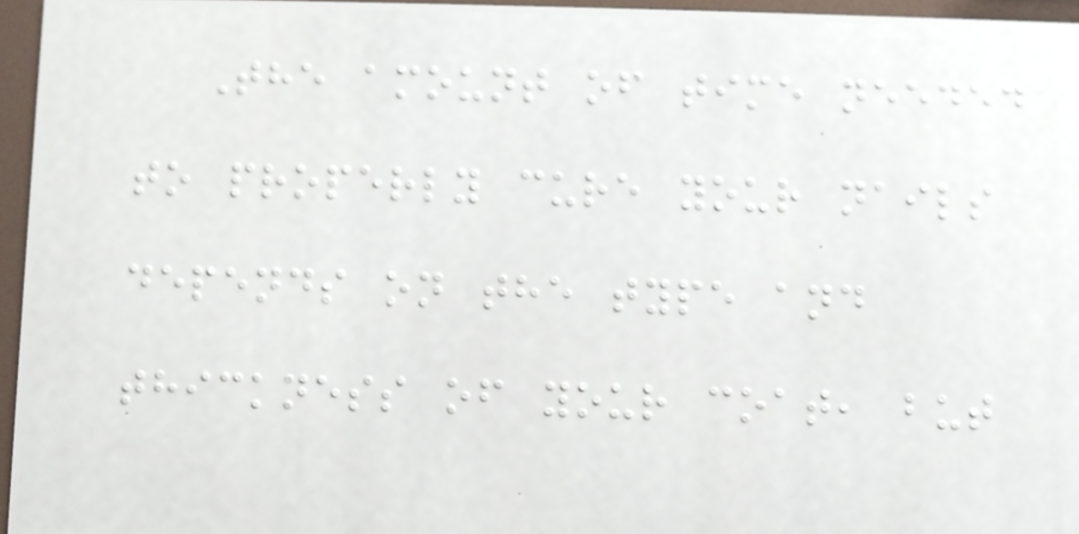The amount of time needed
to properly cure your nails
depends on the type and
thickness of your coat, but
